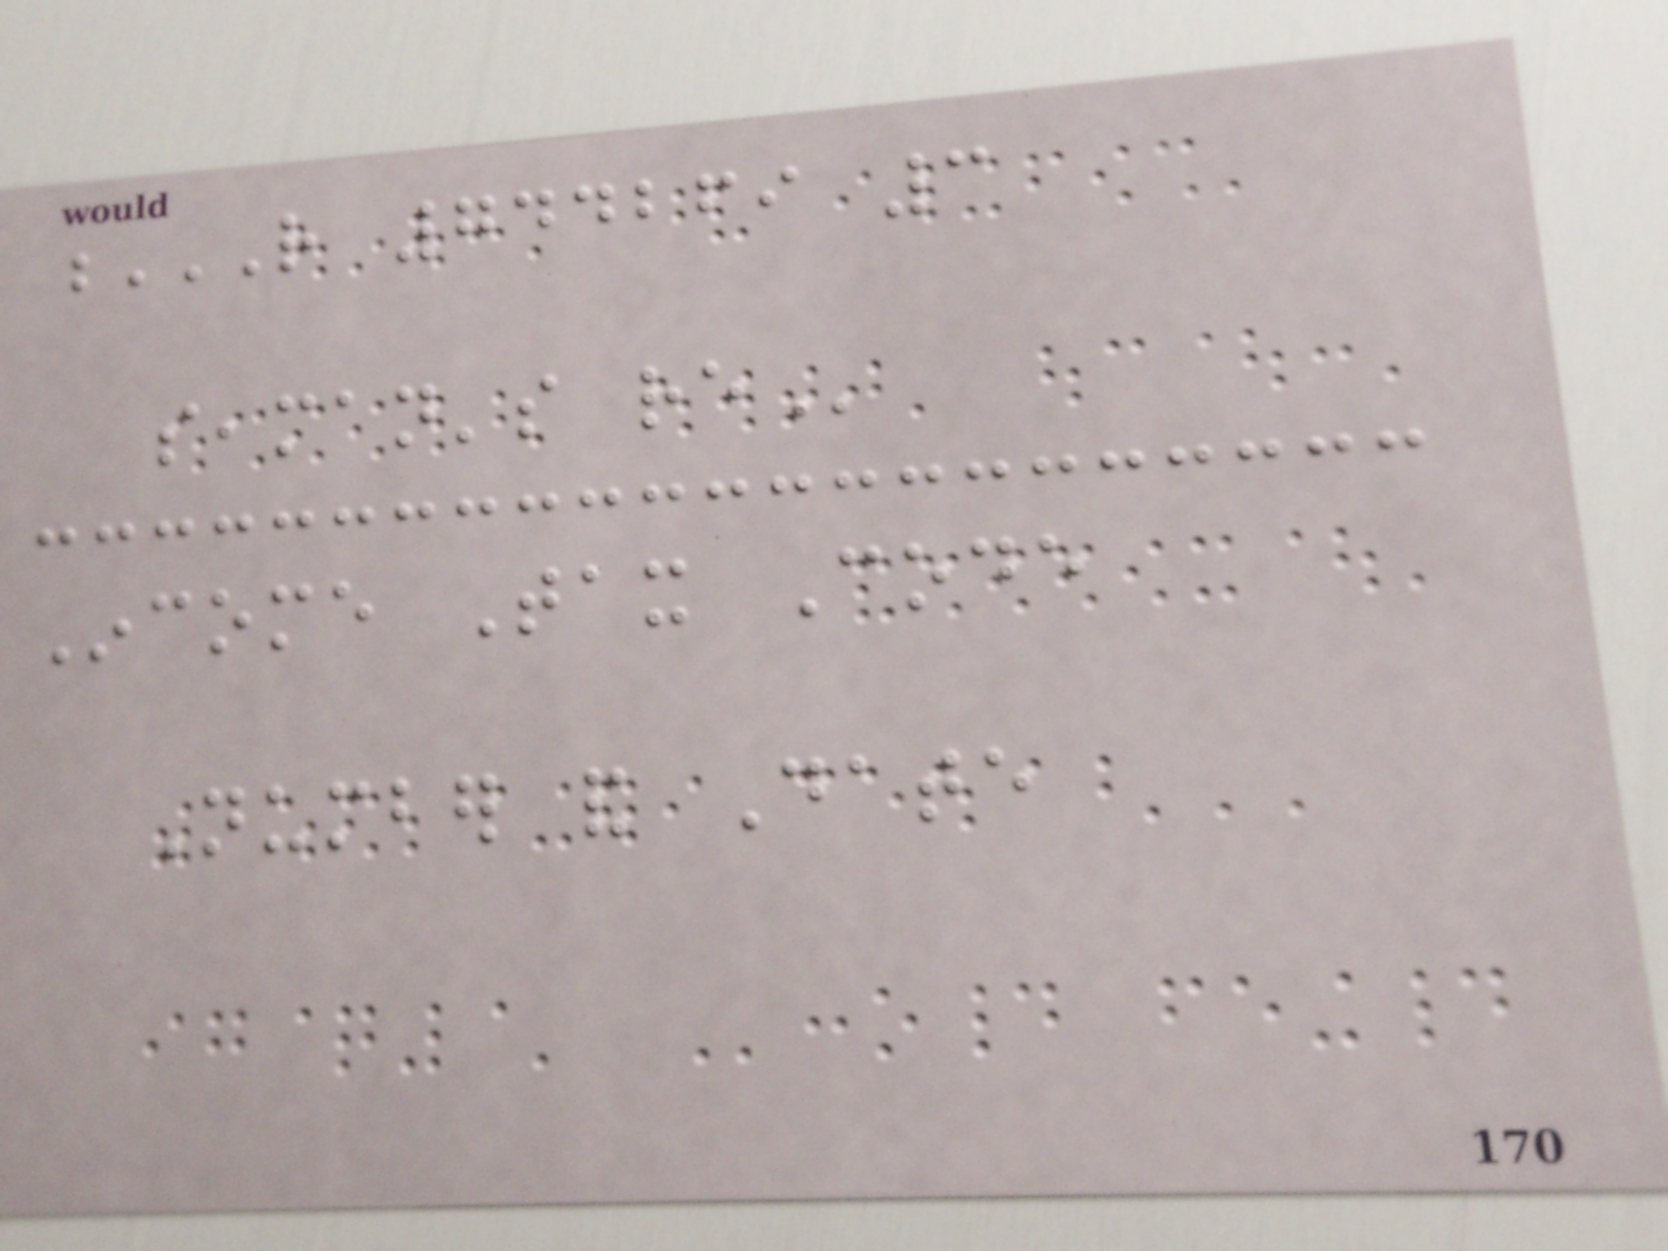R 744269 3
SEAMAN'S RE
Income Tax Code
Number and Date
